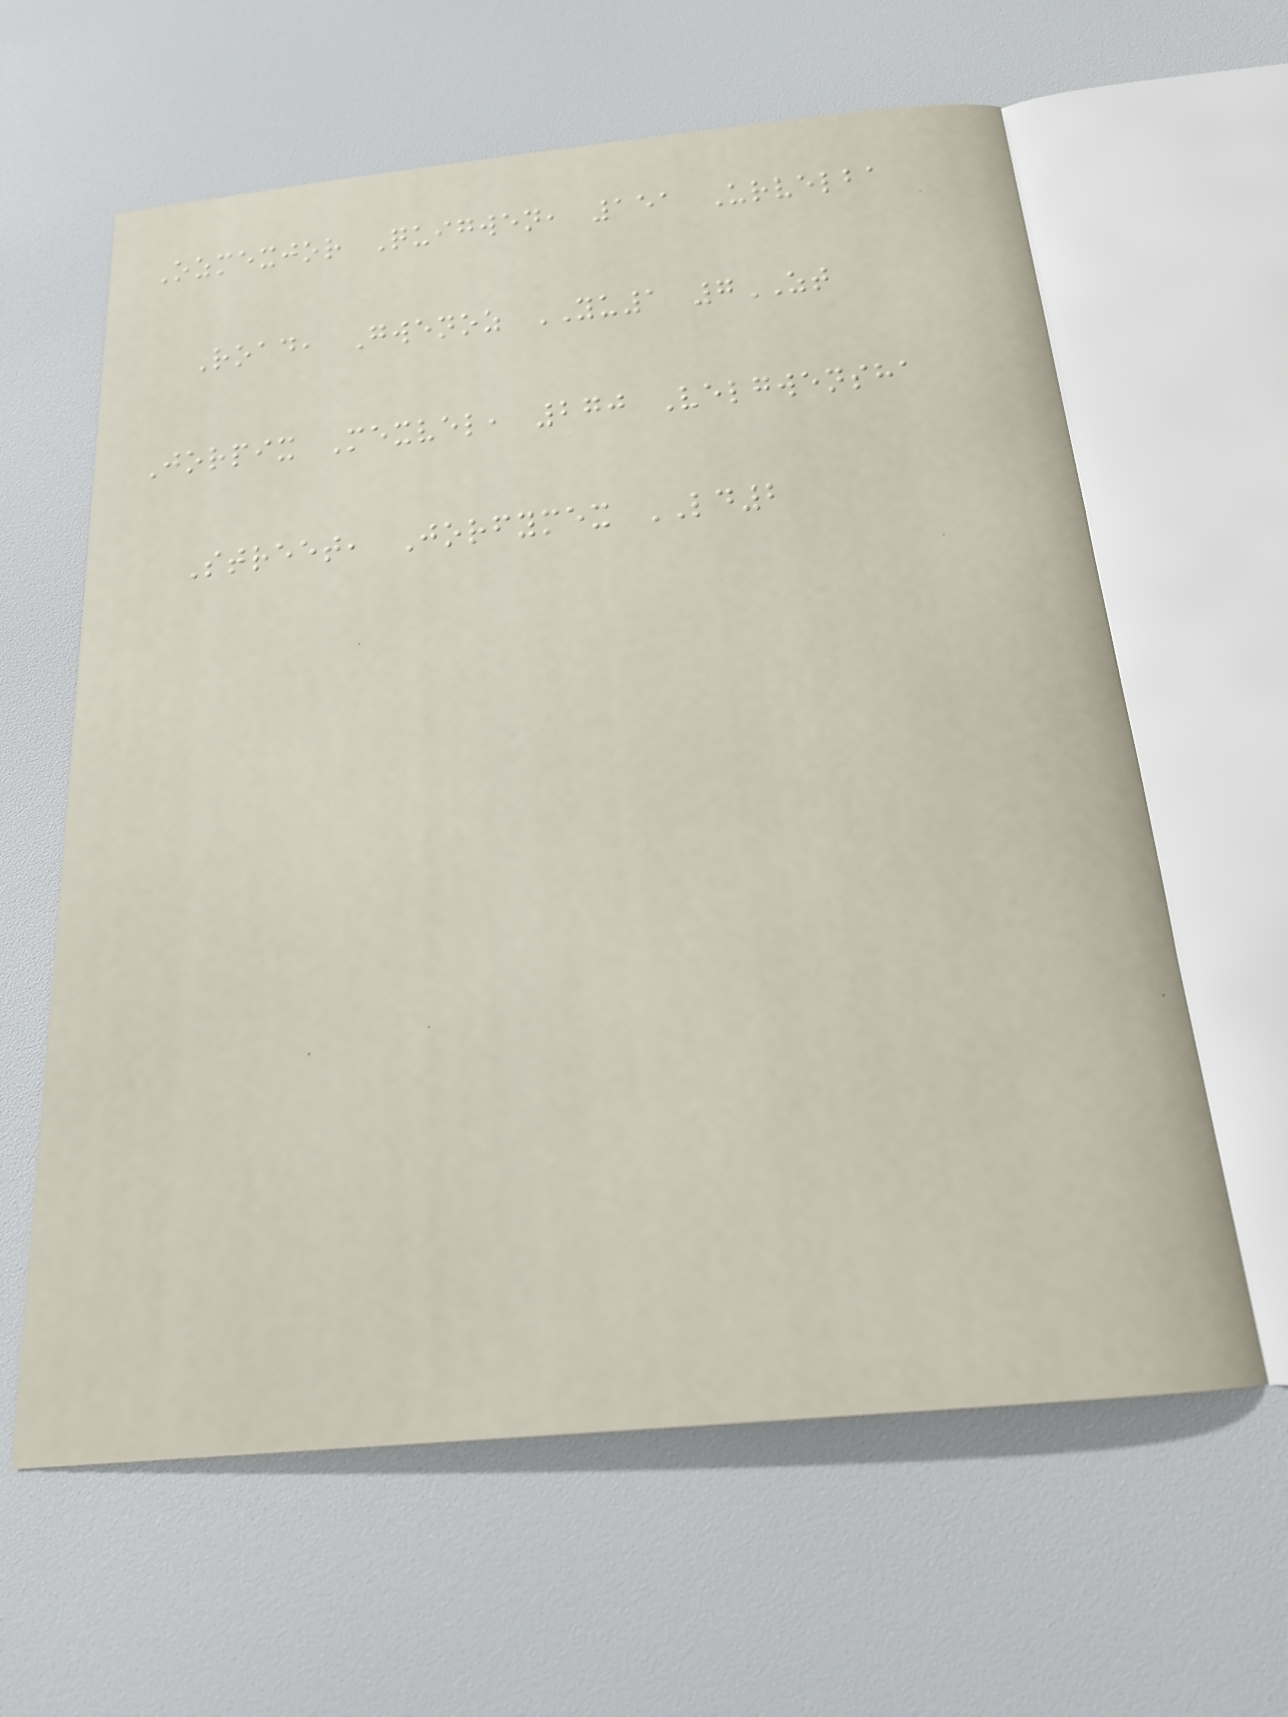Ozmexjor Quigwen, 151 Urvelba
Road, Gwenoz YU1 7ZT
Jorpix Mexvel, 270 Velgwensha
Street, Jorfymex LD2
